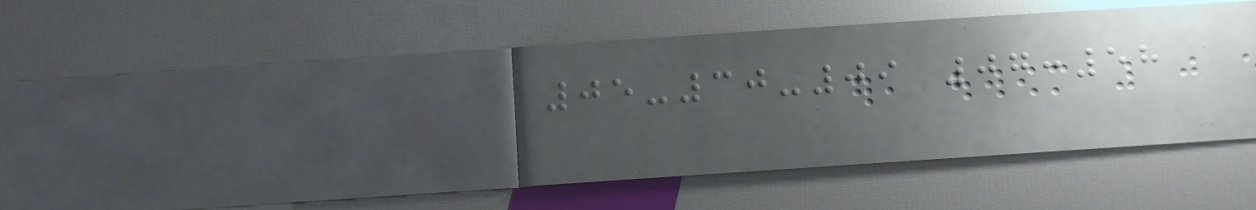05-30-09 07:58
